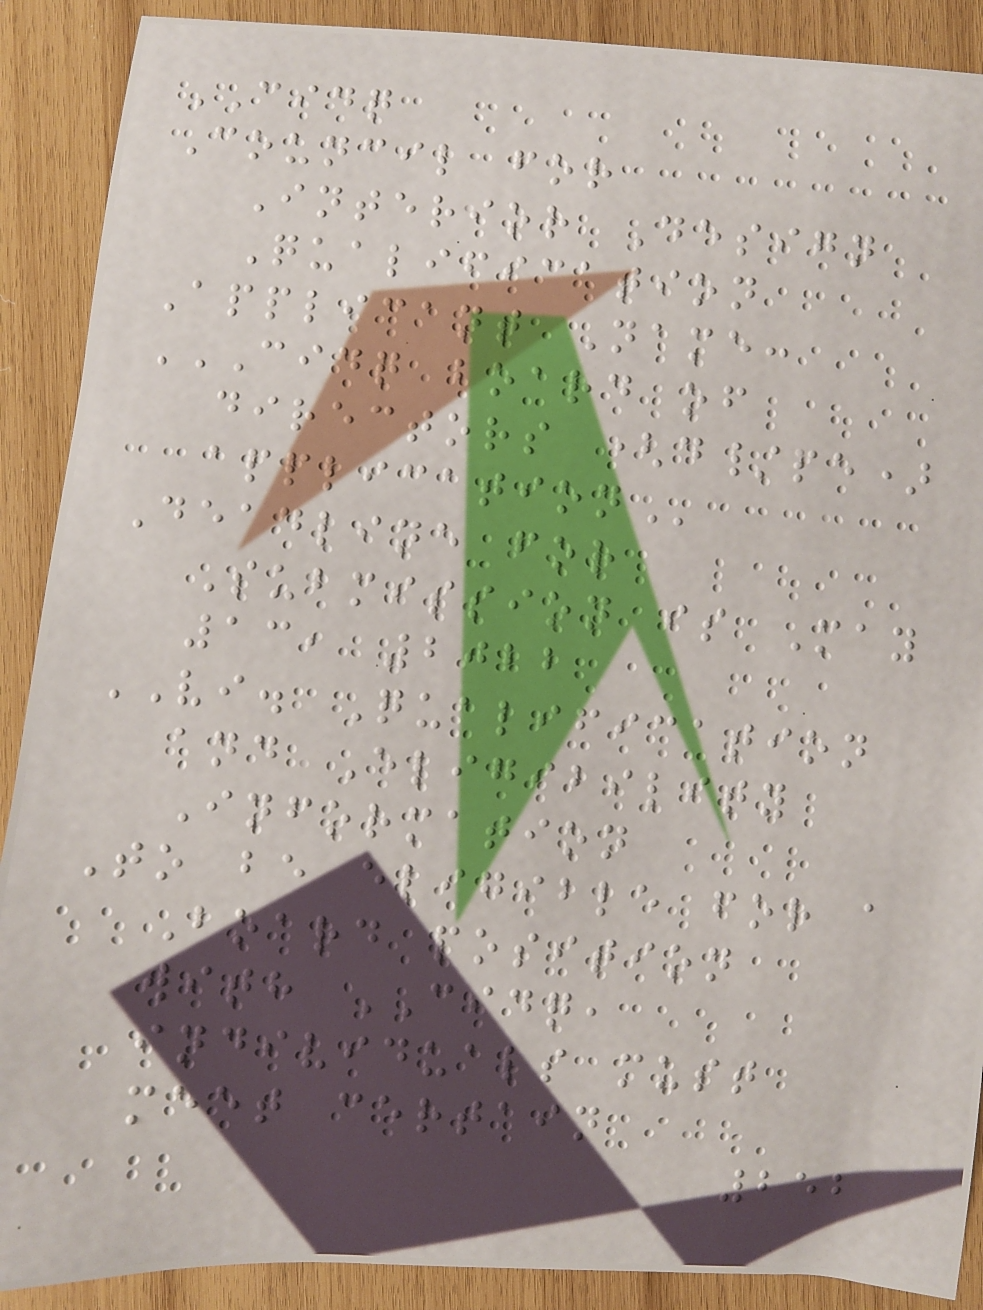CIDQ
Council for
Interior Design
Qualification
Applicant Name:
CIDQ BOARD OF
DIRECTORS (D/PE)
APPLICATION
Deadline for
Submission is May
13, 2022
VI. Qualification
and Eligibility
Information
To be eligible for a
Board position
with CIDQ,
individuals must
meet certain
252
